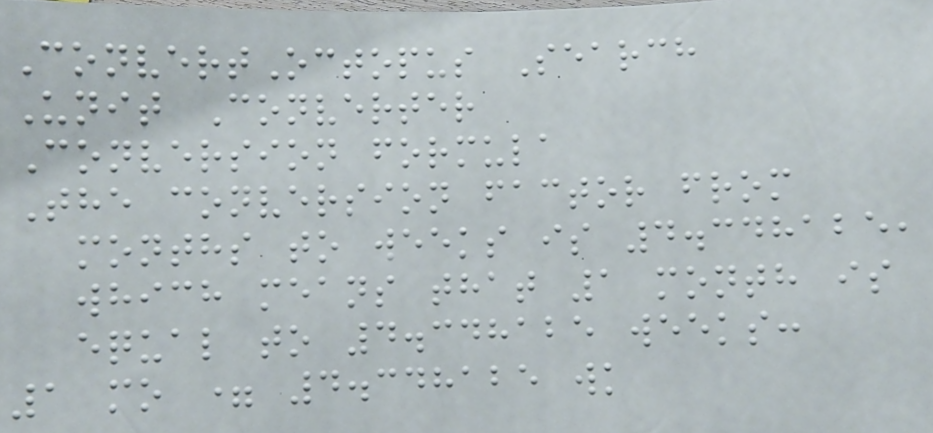ConvertOctopus Search
Unit Converter
Conversion formula
The conversion factor from
months to weeks is 4.348125,
which means that 1 month is
equal to 4.348125 weeks:
1 mo = 4.348125 wk
